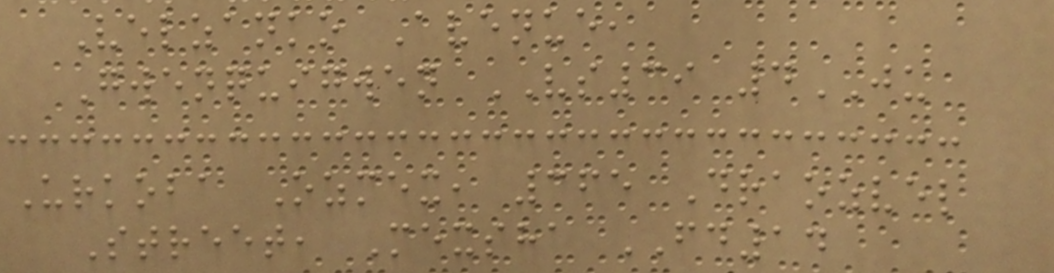Velzanko Avenue,
Gwenquigwen VS39 4JU
Urkoba Ozmex, 365 Draozvel
Street, Mexsha FD14
